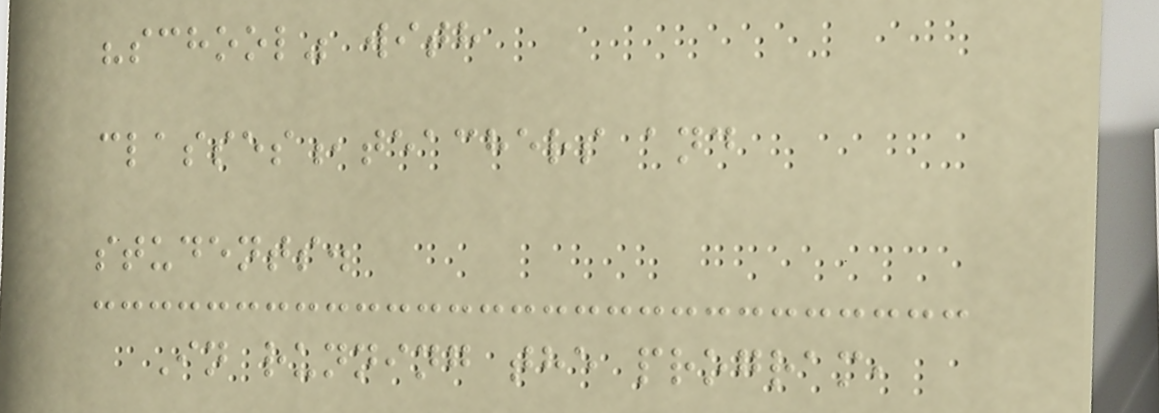"school" with
classes,teachers and
students.
In running the program,
